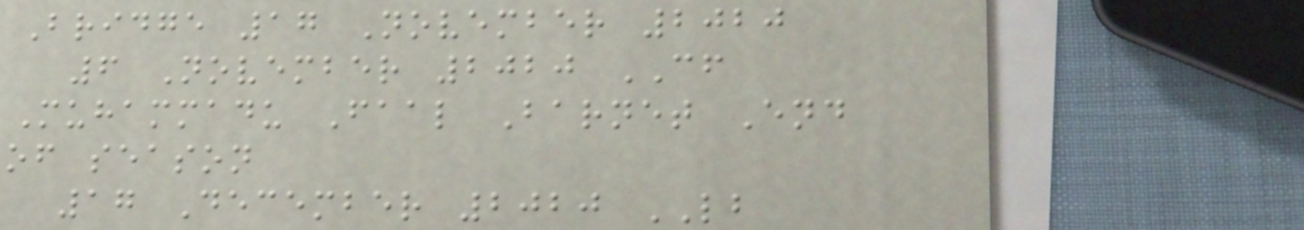Bridge 17 November 2020
6 November 2020 CF
Muhammadu Faal Barnet End
of season
17 December 2020 LB
